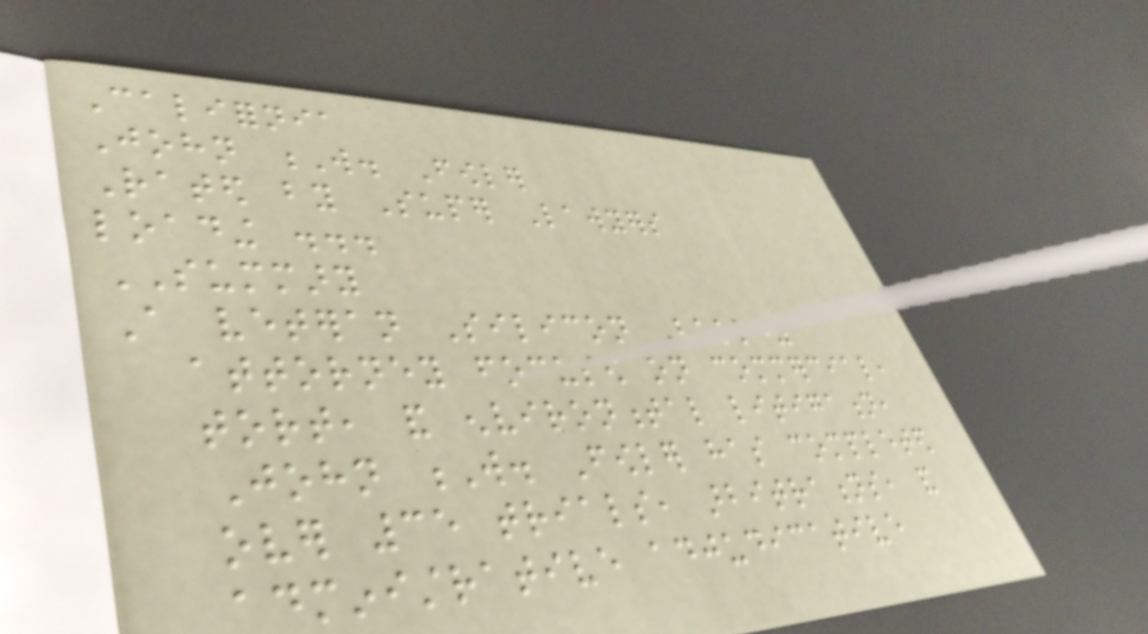California
John W. Fowler
Rated by Super Lawyers
loading ...
SUMMARY
A veteran Silicon Valley
attorney focused on commercial,
tort, and environmental litigation,
John W. Fowler has completed
over 35 trials, arbitrations, and
administrative adjudicative
